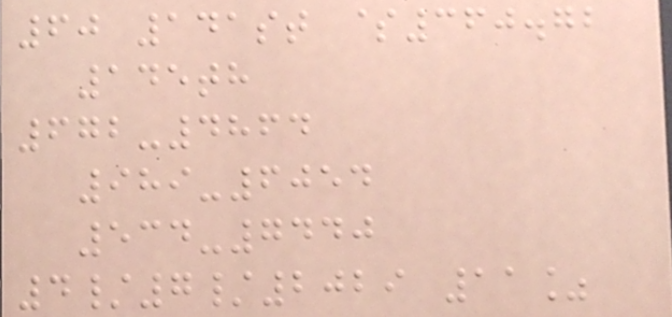60 141st $360.72
145th
672-4864
989-6054
534-7440
4/7/2029 11%
